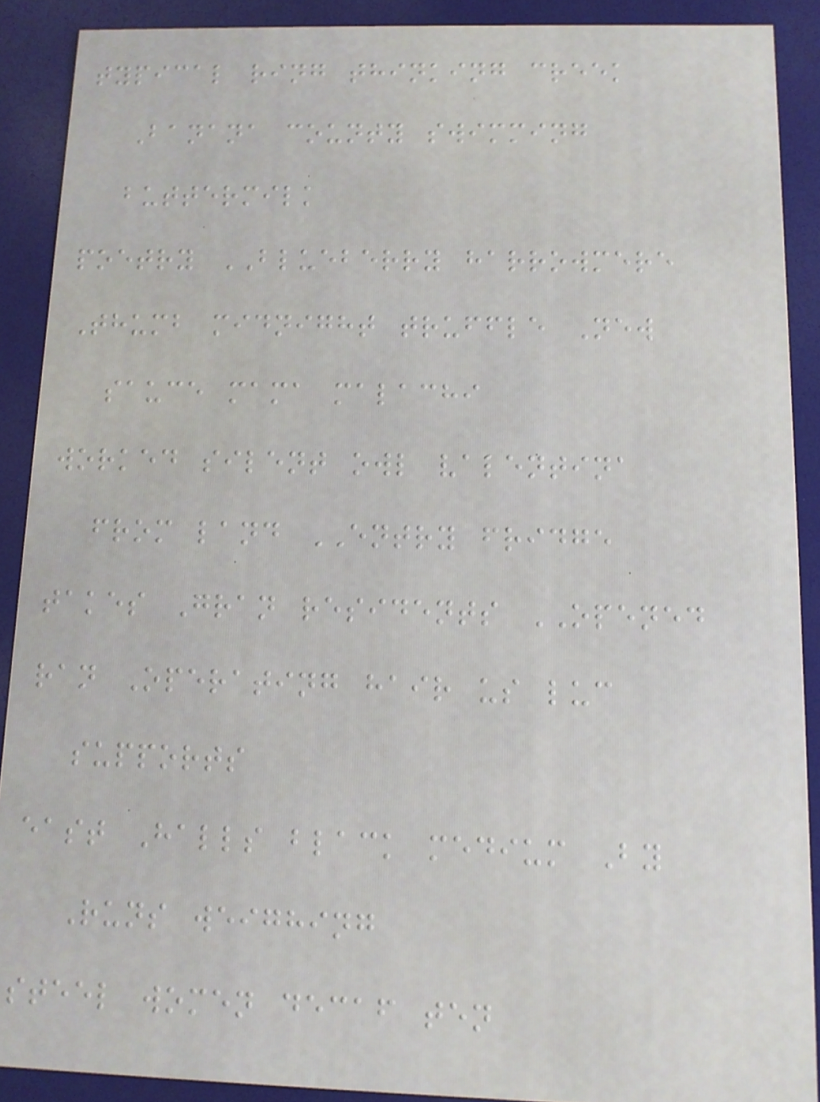typical ring thinking creek
Banana county swimming
buttermilk
poetry BLUEBERRY harrowmere
Thumb midnight truffle New
sauce mama malachi
worked silent owl valentina
from land ENTRY fridge
takes Gran residents OPENED
ran Operating hair us luc
supports
east Halls black medium By
Runs weighing
steel women decaf ten
